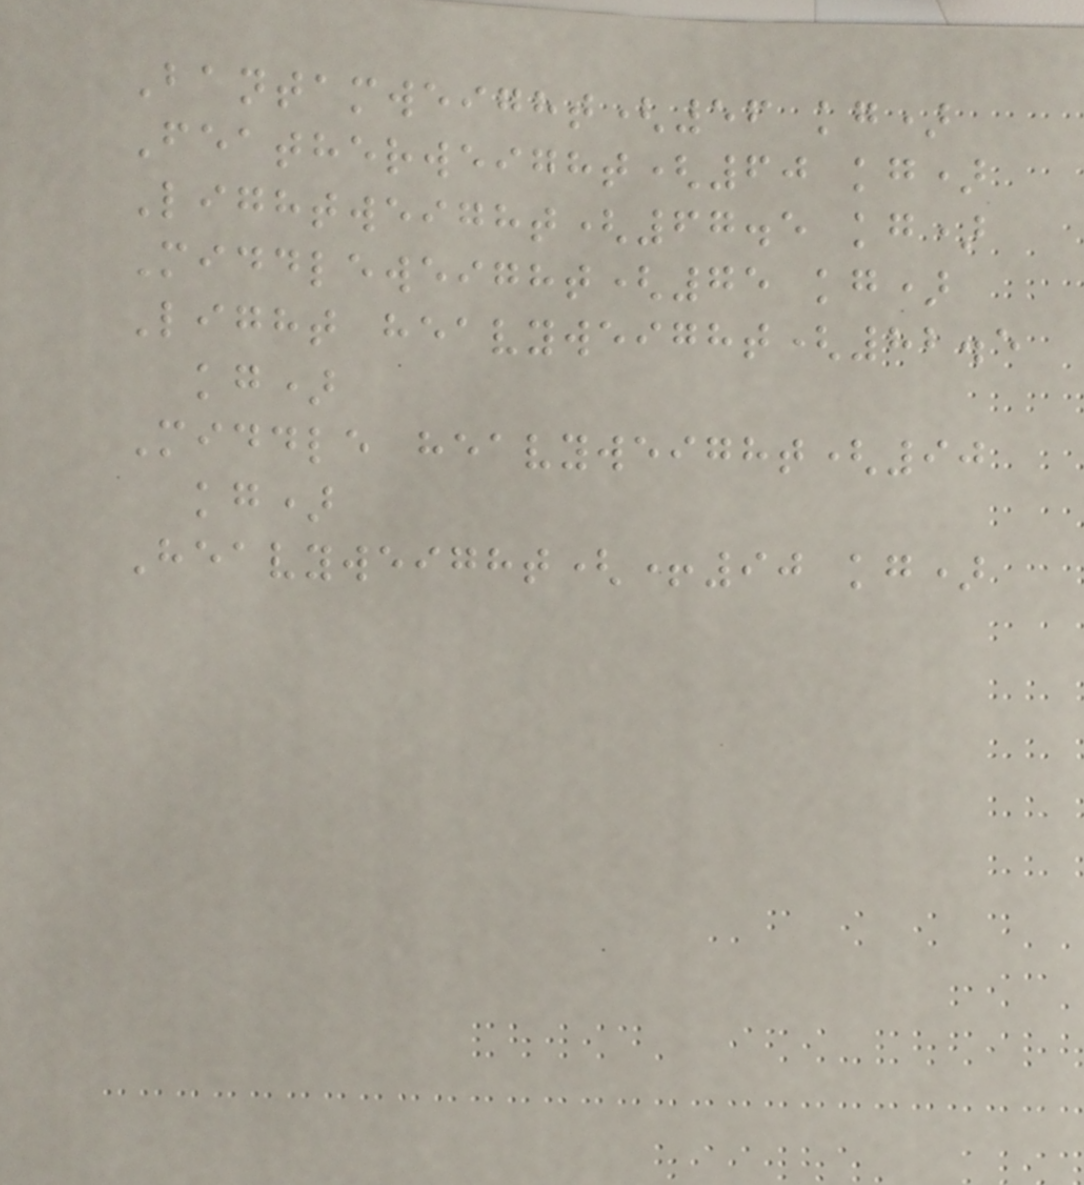Bantamweight(56 kg)
Featherweight(60 kg)
Lightweight(67.5 kg)
Middleweight(75 kg)
Light heavyweight(82.5
kg)
Middle heavyweight(90
kg)
Heavyweight(+90 kg)
